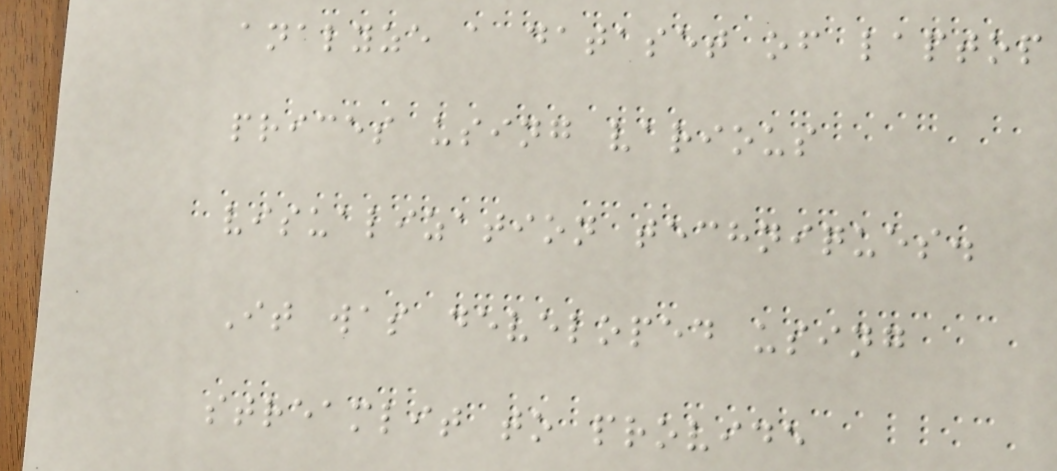analyze a dataset of laptop
prices using various
visualization techniques.
It was developed using
streamlit to provide
